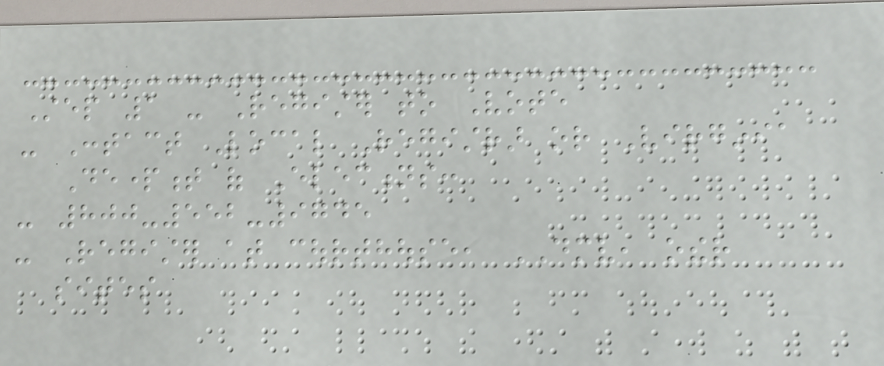Step 1 - Register to Vote
- Contact Local Registrar or Virginia
Department of Elections:
- 800-552-9745
- Register at courthouse, DMV, other
sites
